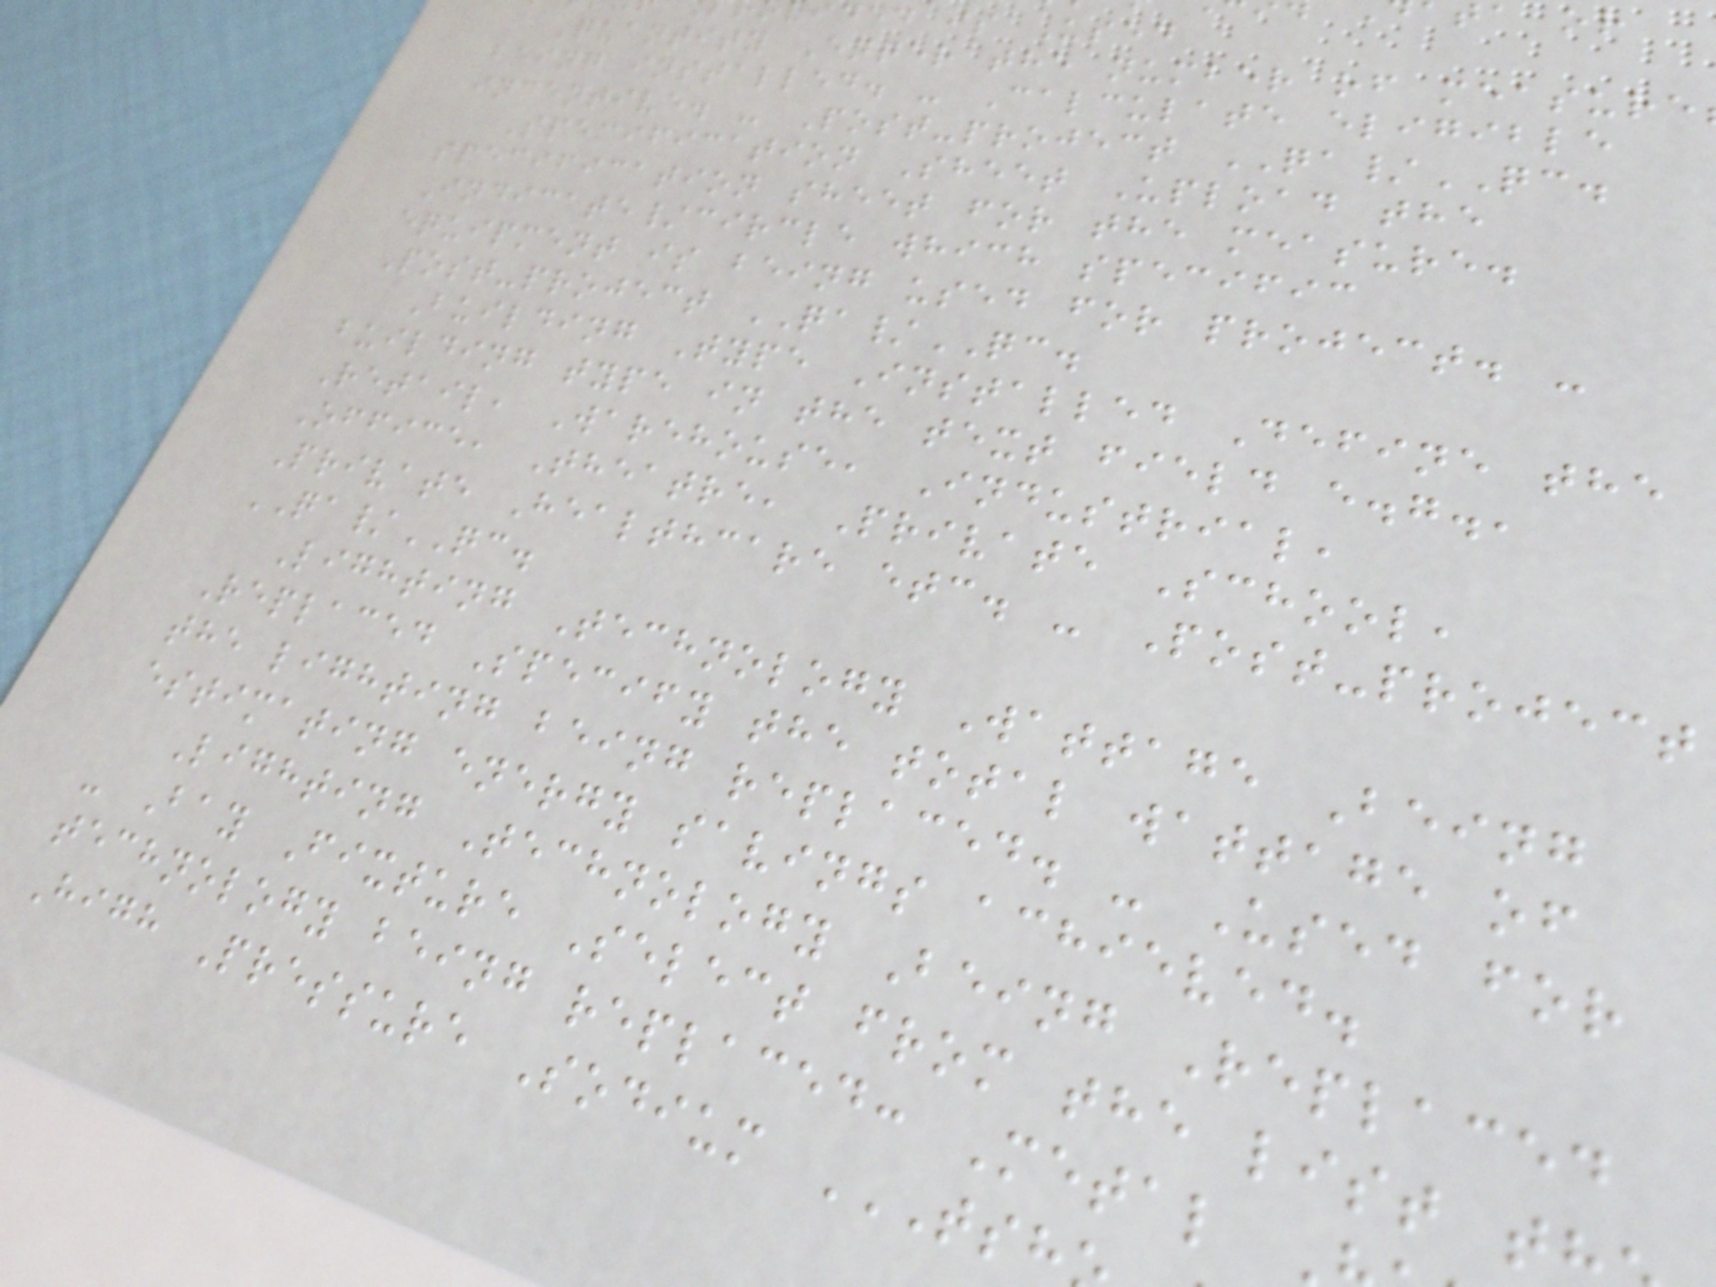ided is Used
Quantity Enter the number of measure
being installed. - Calculate eligible
incentive. - Post-project QA/QC.
Specification Sheet Upload the
specification sheet for the measure.
Indicate/circle which specific
equipment is being used for project. -
Post-project QA/QC.
Building Type Installed Define the
building type in the text field e.g.,
Retail, Warehouse, Industrial,
Office, Theatre, Private School,
Private Healthcare etc. - Post-project
QA/QC.
Lighting Technology Wattage Being
Replaced Specify the total wattage of
the lighting being replaced. - Used for
estimating energy savings achieved.
Lighting Technology Being Replaced
- Bay Fixture Select from the list t
technology being replaced: Metal
High Pressure Sodium
